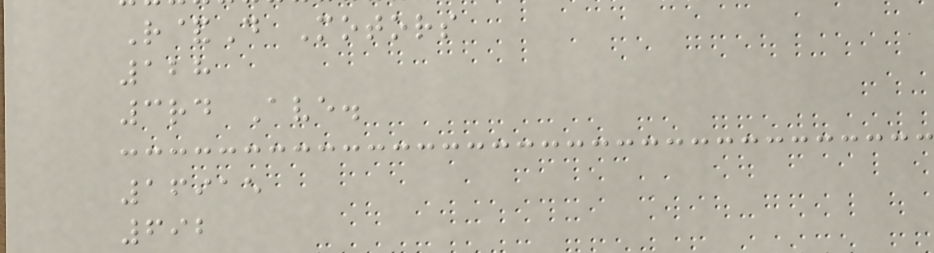R&D Motors
128
3rd Ave.
16915
692
